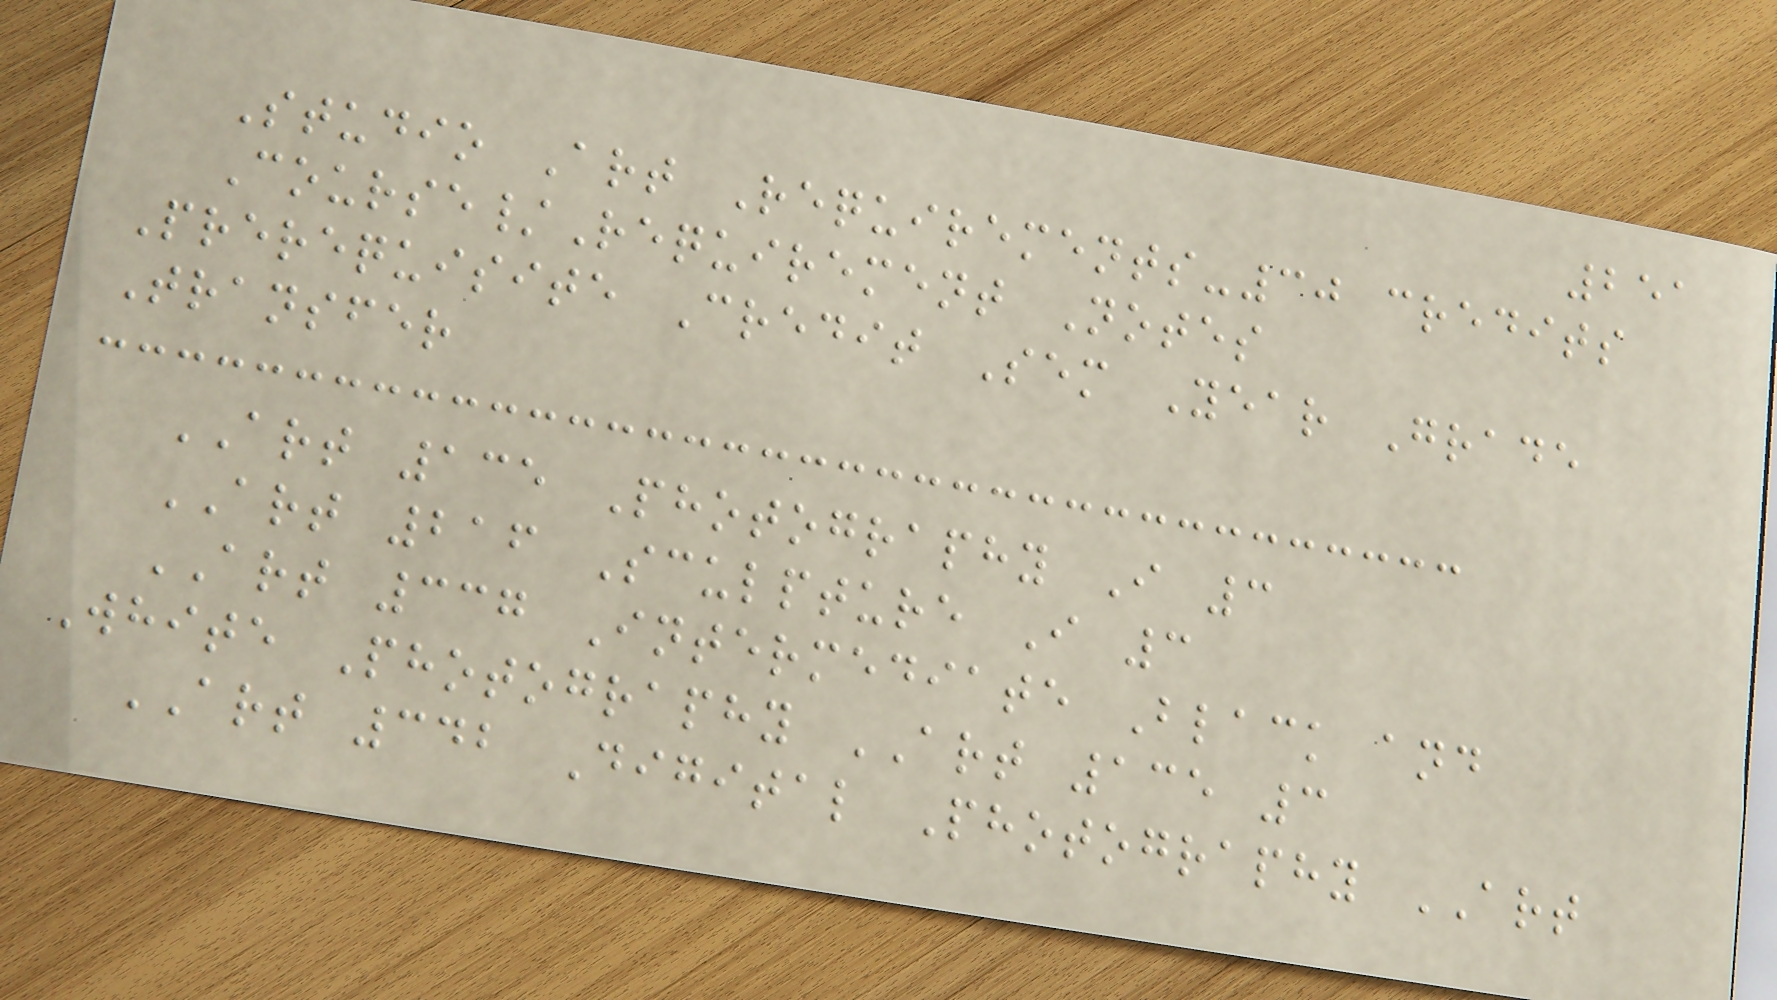251
Studio Art Requirements-30 credits
Course/Requirement Notes
Prerequisite Credit Sem Year Grade
Transfer
ART 135 Photography I 3
ART 216 Sculpture I 3
ART 337 Intermediate Black and
White Photography ART 135 3
ART 342 Digital Photography ART
